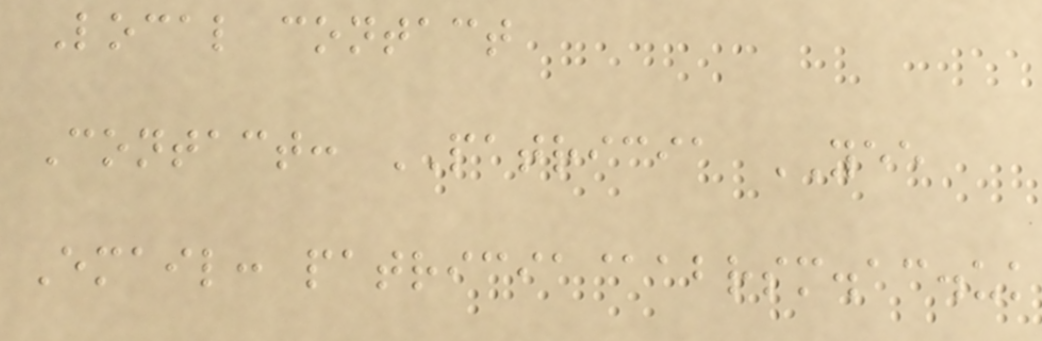Local contact
Contact: PATRICIA YEE
Email: patricia@abrsm.ac.uk
